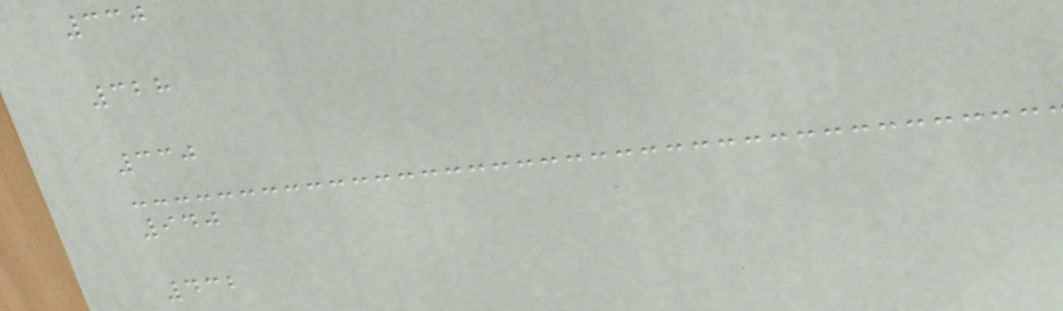330
328
330
940
432
